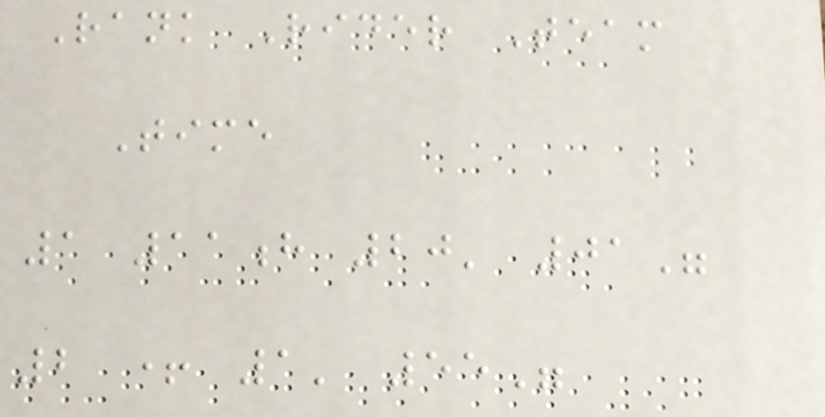Rank Rider Team
Time
1 11h 20' 01"
2 + 1' 55"
